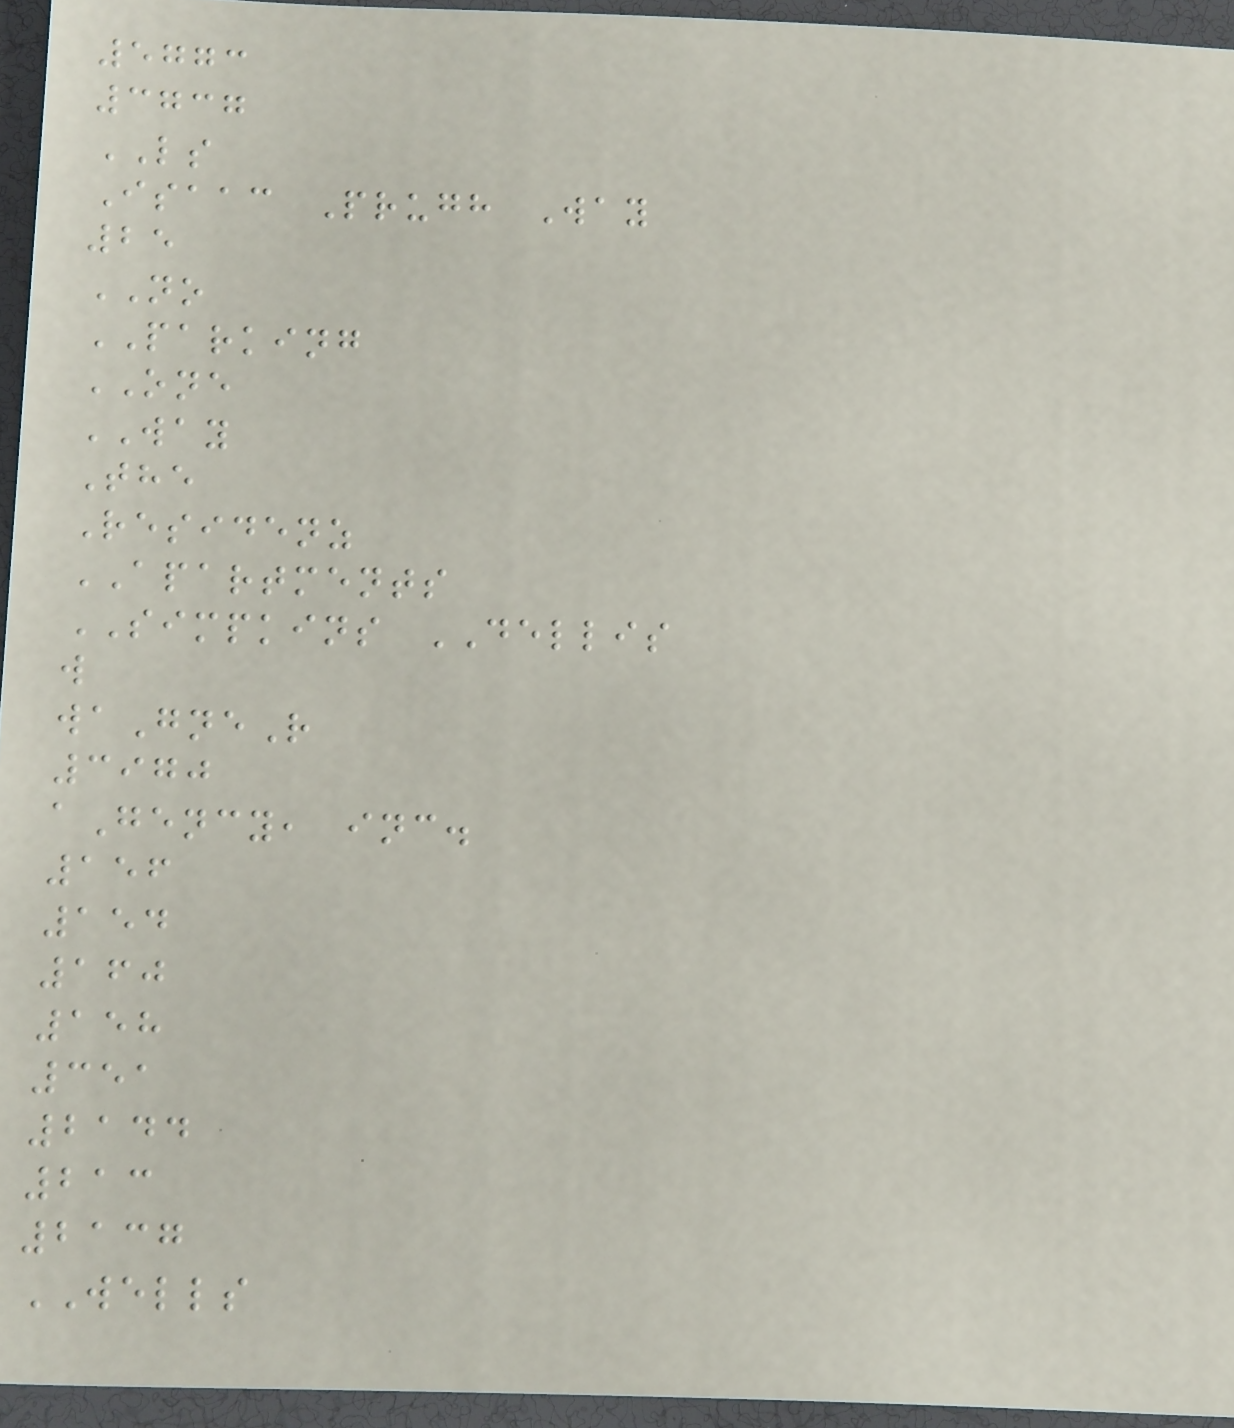5773
3737
LS
Isaac Prugh Way
25
NO
PARKING
ONE
WAY
The
Residenz
APARTMENTS
SIMPKINS DELLIS
w
waGneR
3970
aGency, inc.
156
154
160
158
351
2144
213
2137
WELLS
